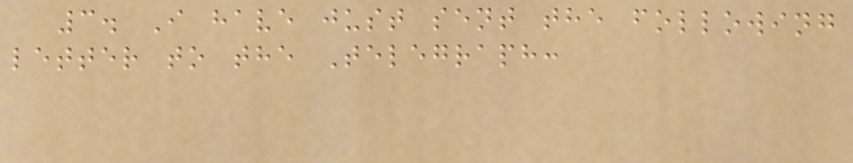3. I have just sent the following
letter to the Telegraph:
